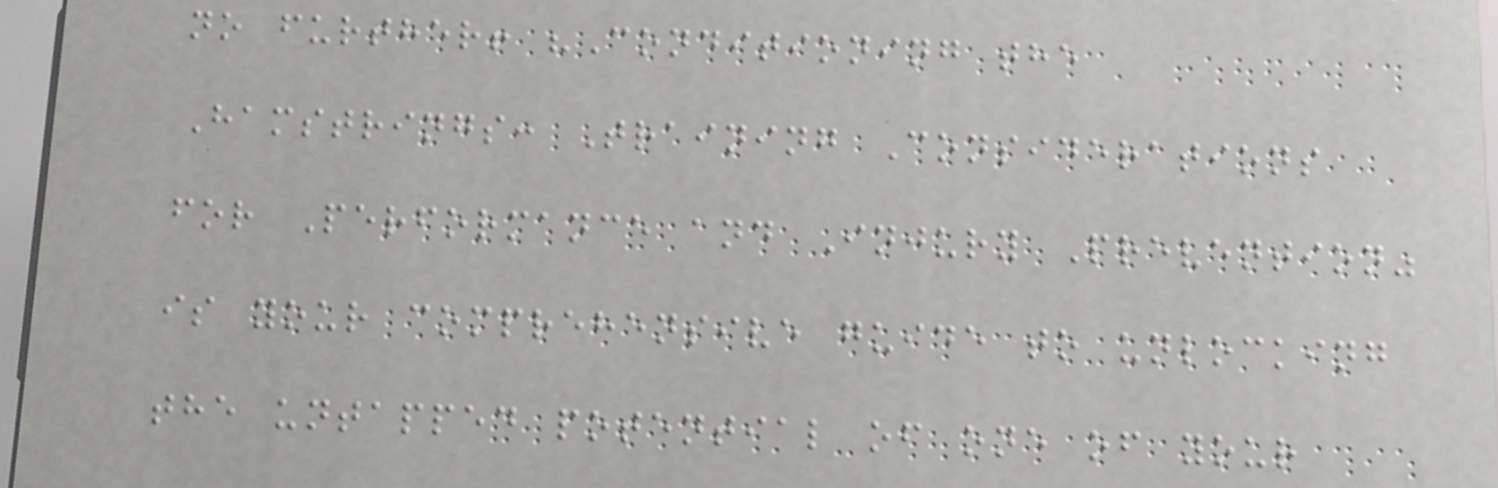no further! "Conditioning the
Hamstrings: Training Considerations
for Performance and Injury Prevention"
is your comprehensive guide to unlocking
the untapped potential of one of your
